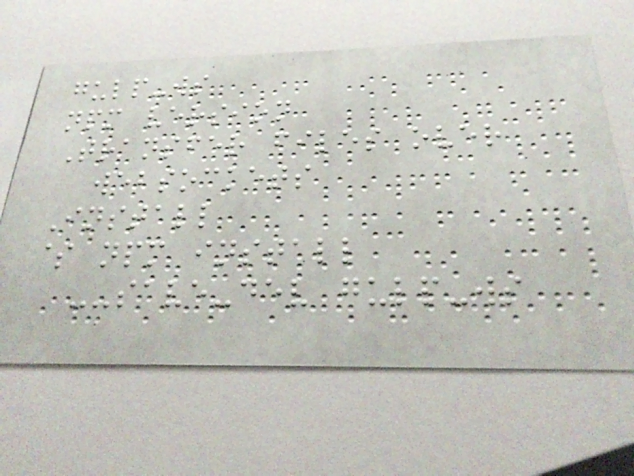gulp-ws
npm version
Transfer files over
websockets
Install
$ npm install
--save-dev gulp-ws
